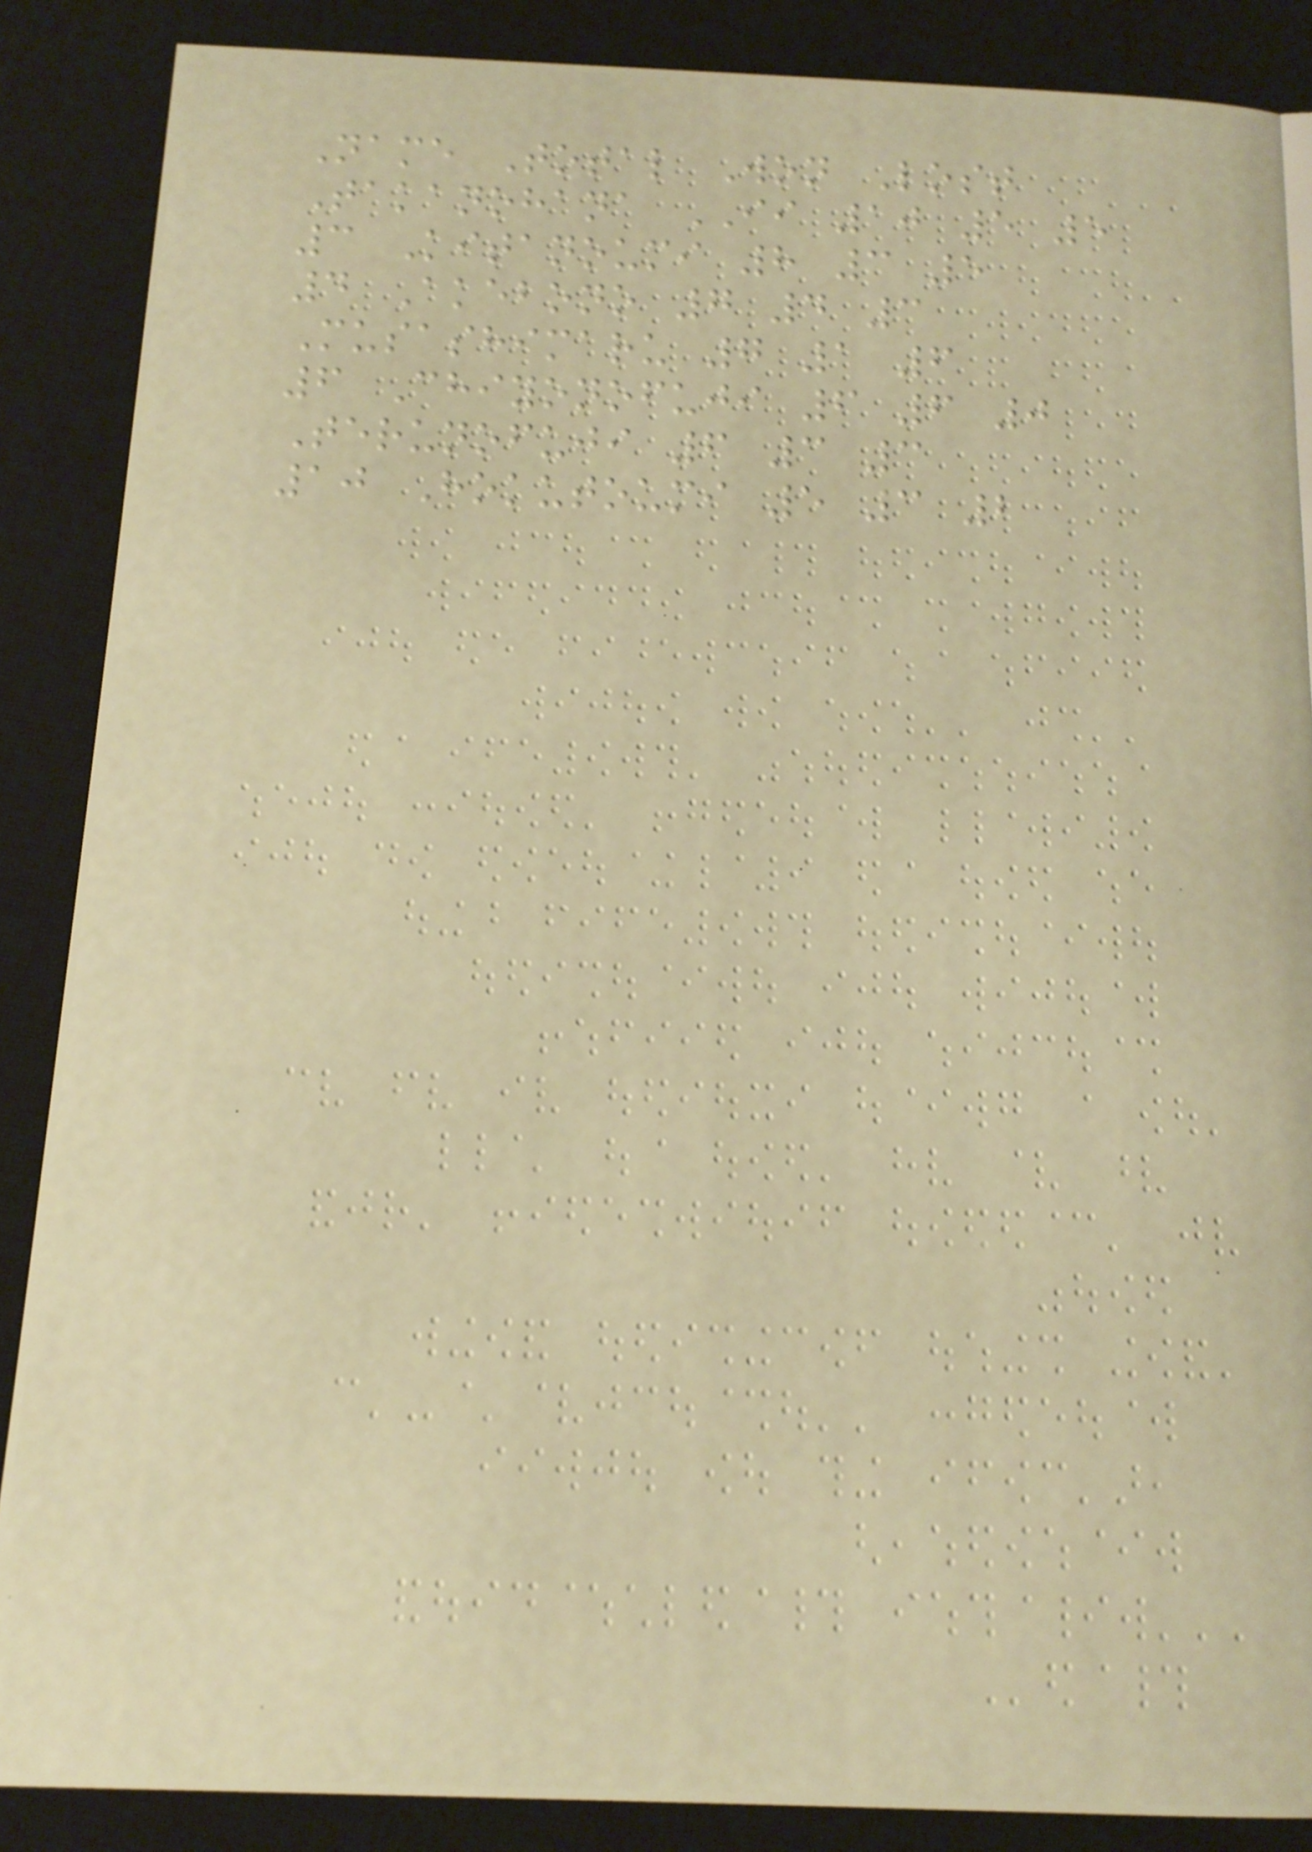Name Total Won Lost
Takanohana II 10 5 5
3 Kitanoumi 8 3 5
4 Akebono 7 4 3
Musashimaru 7 1 6
6 Chiyonofuji 6 6 0
Terunofuji 6 3 3
10 Hokutoumi 5 3 2
